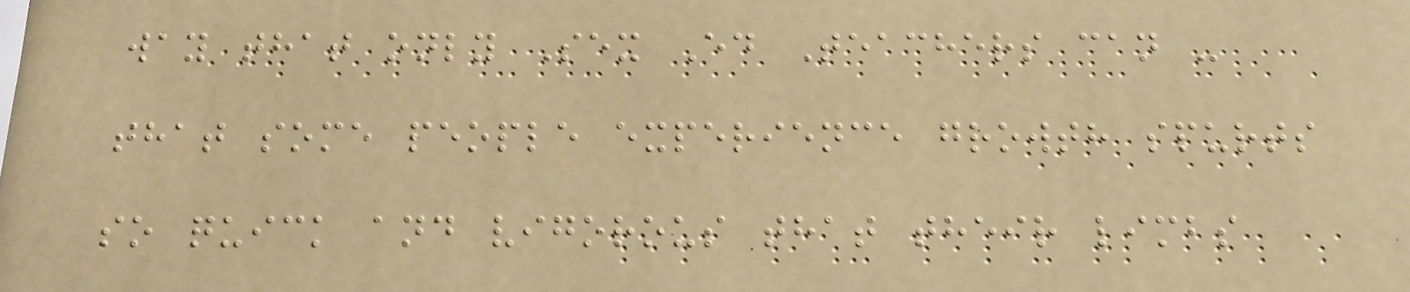way that only Sex Ed Teachers can -
that some people experience growth spurts
so quick and vigorous that their limbs
